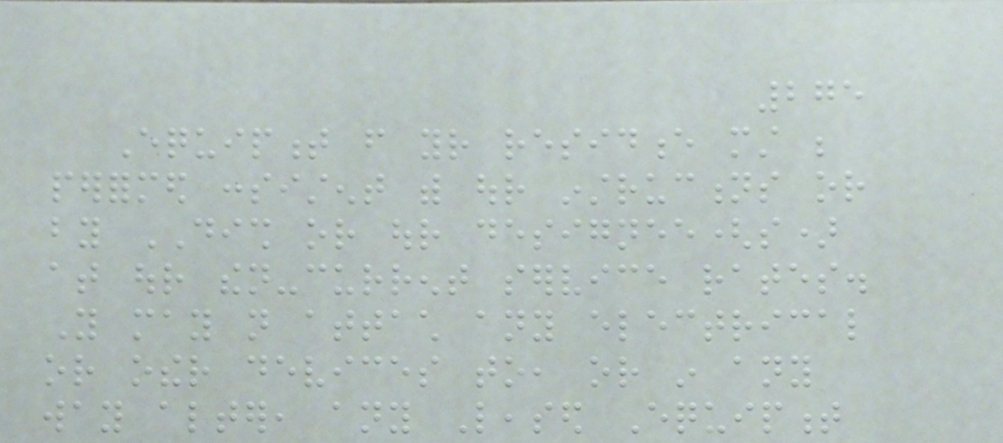275
Equipment from your residence must be
performed consistent with our instructions or
by DISH or our designee(s)
at our then-current service rates.
You may not attach any electrical
or other devices to, or in any
way alter, any Leased Equipment
